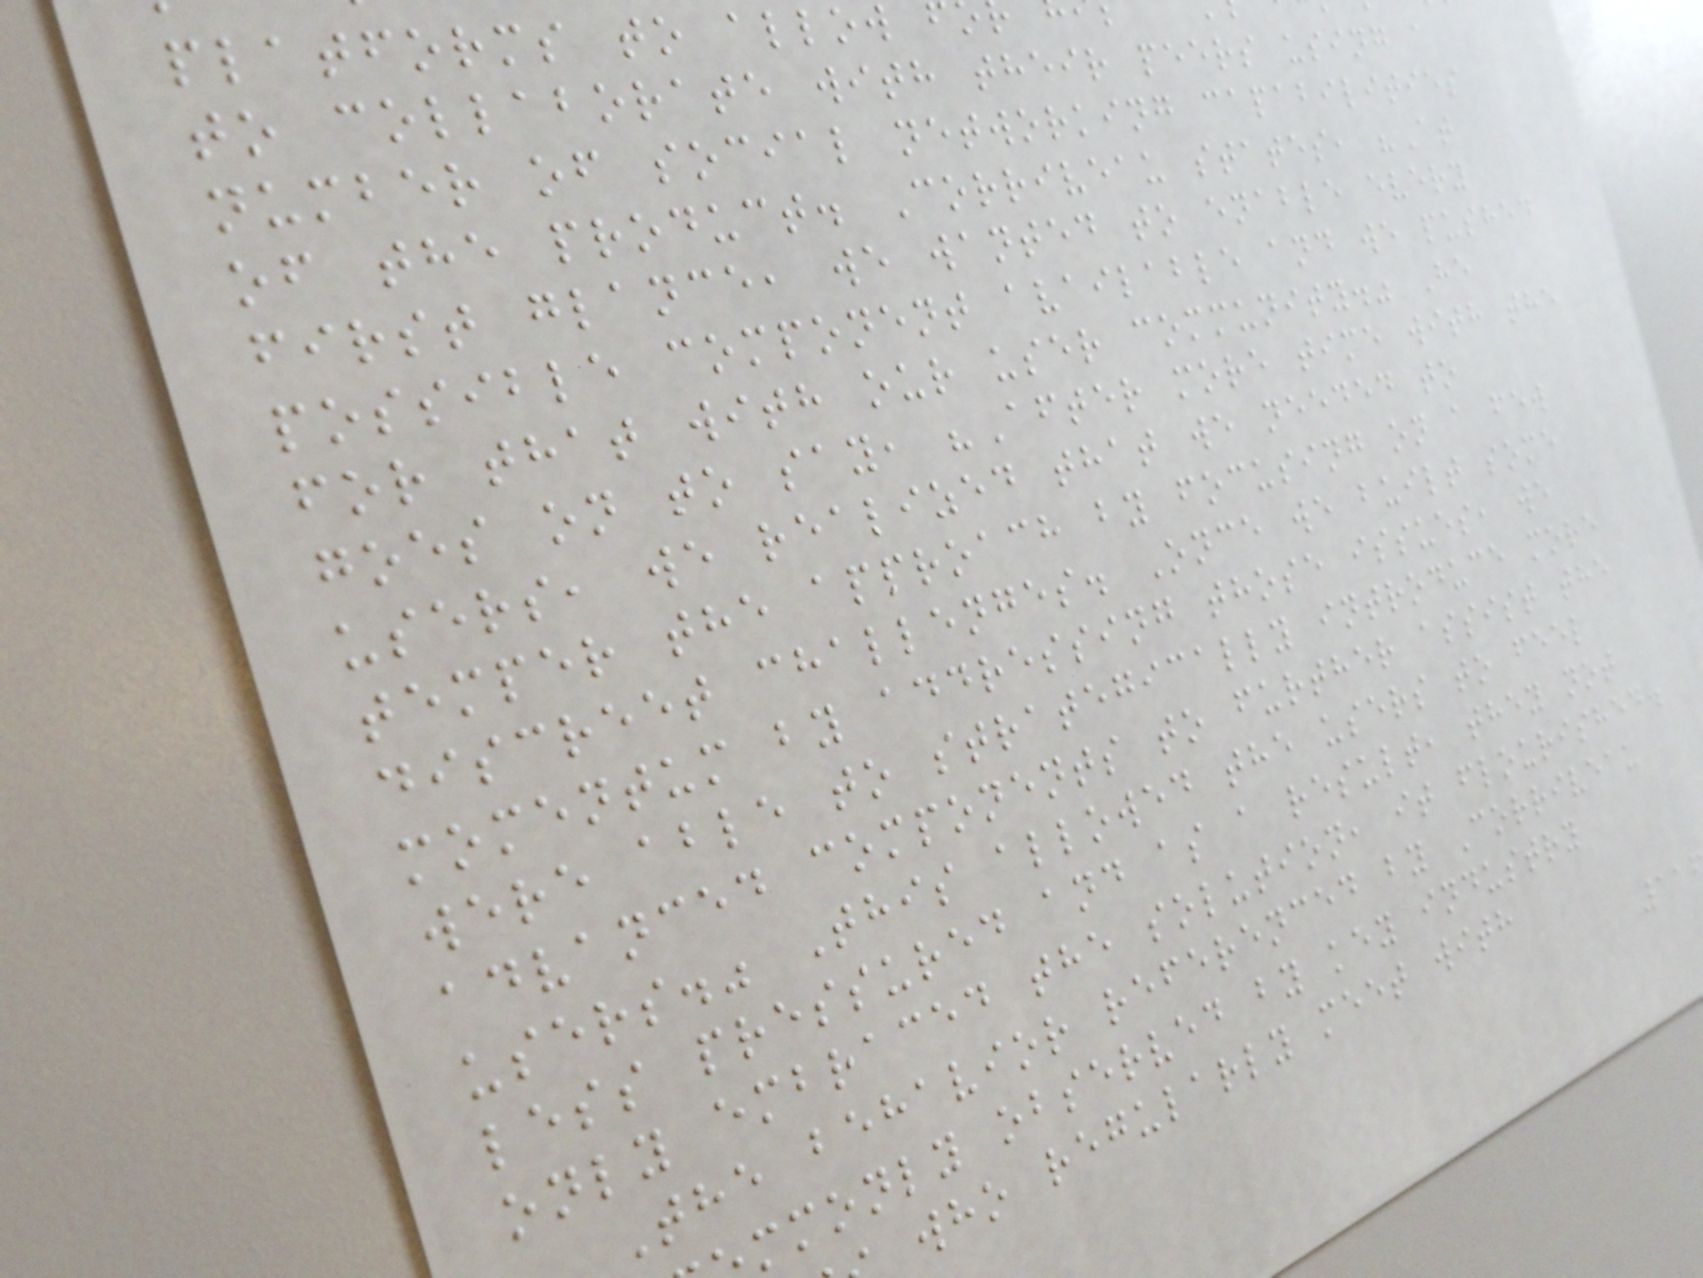platforms to allow f
to collaborate with their peers using a
number of social networking capabilities
of the product. Corriveau states, "At
first glance, we wanted to enable every
possible component available and we pushed
for that with our user community." He
goes on to say, "After more time with the
users, we realized that we needed to
temper the approach by focusing on a few
discreet challenges. Once we built some
momentum by addressing those issues, we
were able to strategically introduce more
advanced components to further assist the
users." This allowed the users to feel
less pressured and as a result, they not
only embraced the solution, it flourished.
The behavior referenced by Corriveau
mmonly observed by key industry
who regularly meet with
